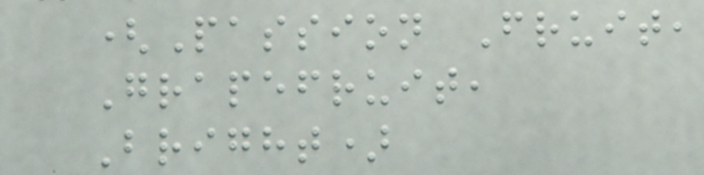(Passion Fruit,
Grapefruit,
Bright)
